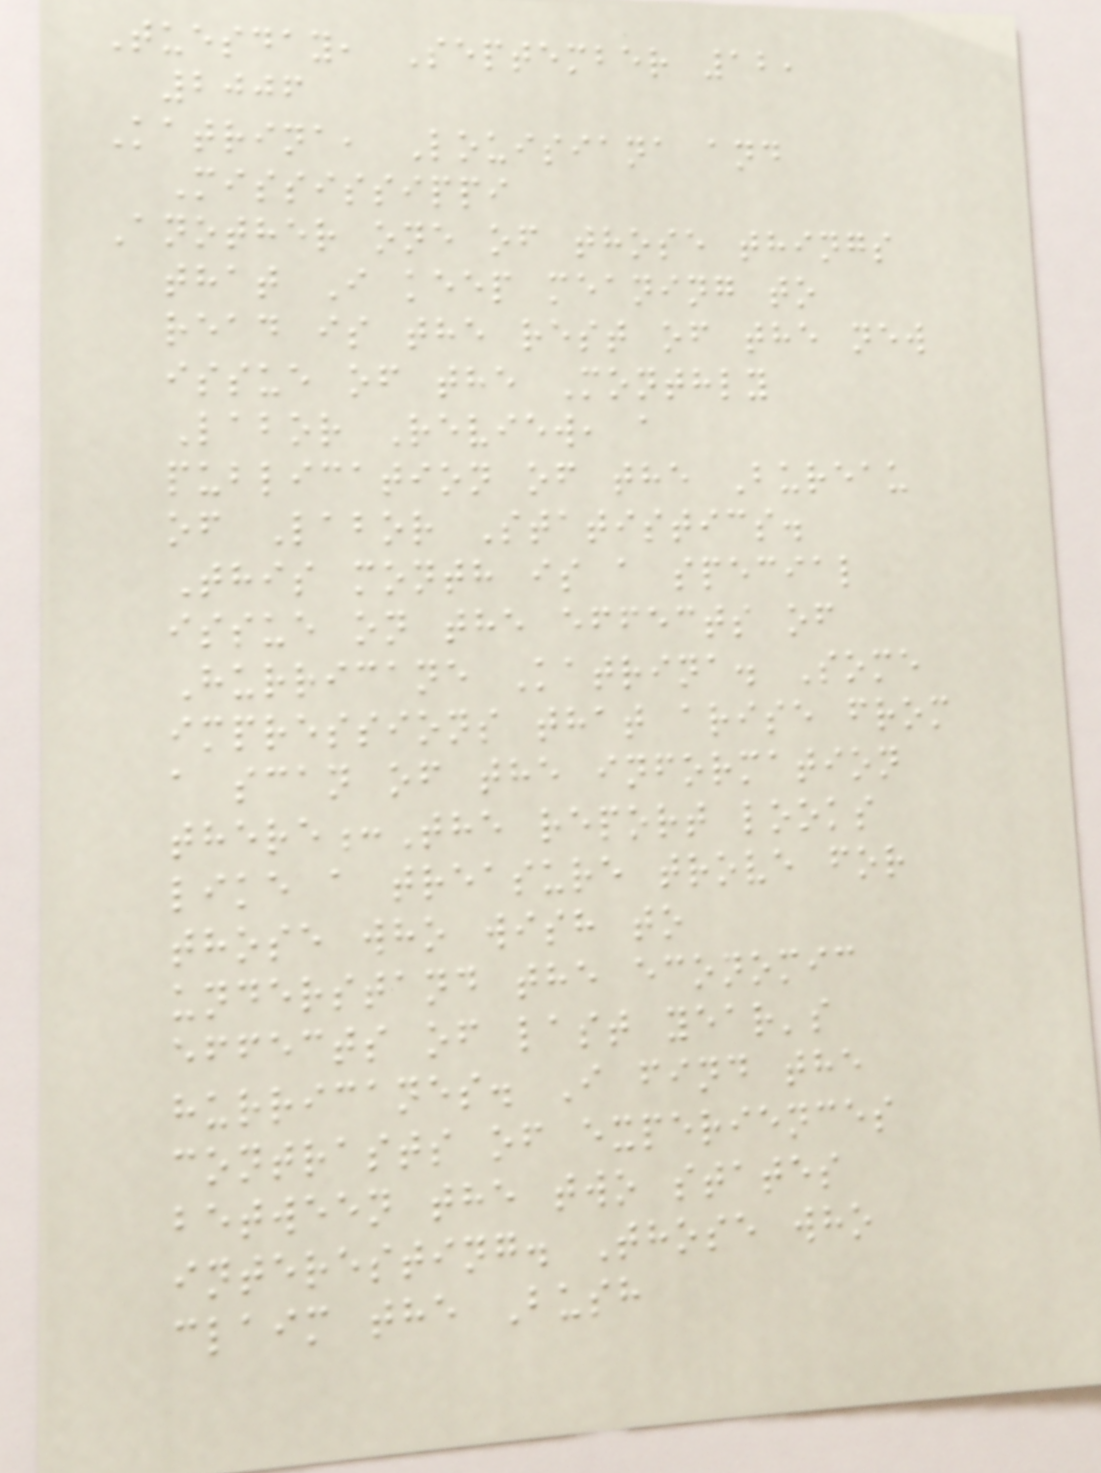Tuesday, September 12,
2006
Katrina, Louisiana and
Mississippi
Another one of those things
that I keep meaning to
read is the rest of the new
issue of the Monthly
Labor Review, a
publication of the Bureau
of Labor Statistics.
This month is a special
issue on the effects of
Hurricane Katrina. Some
impressions that arise from
a scan of the information
there:The report looks
like a treasure trove for
those who wish to
understand the economic
effects of last year's
hurricanes. I find the
contrasts of experiences
between the two states
interesting. Those who
claim the Bush
